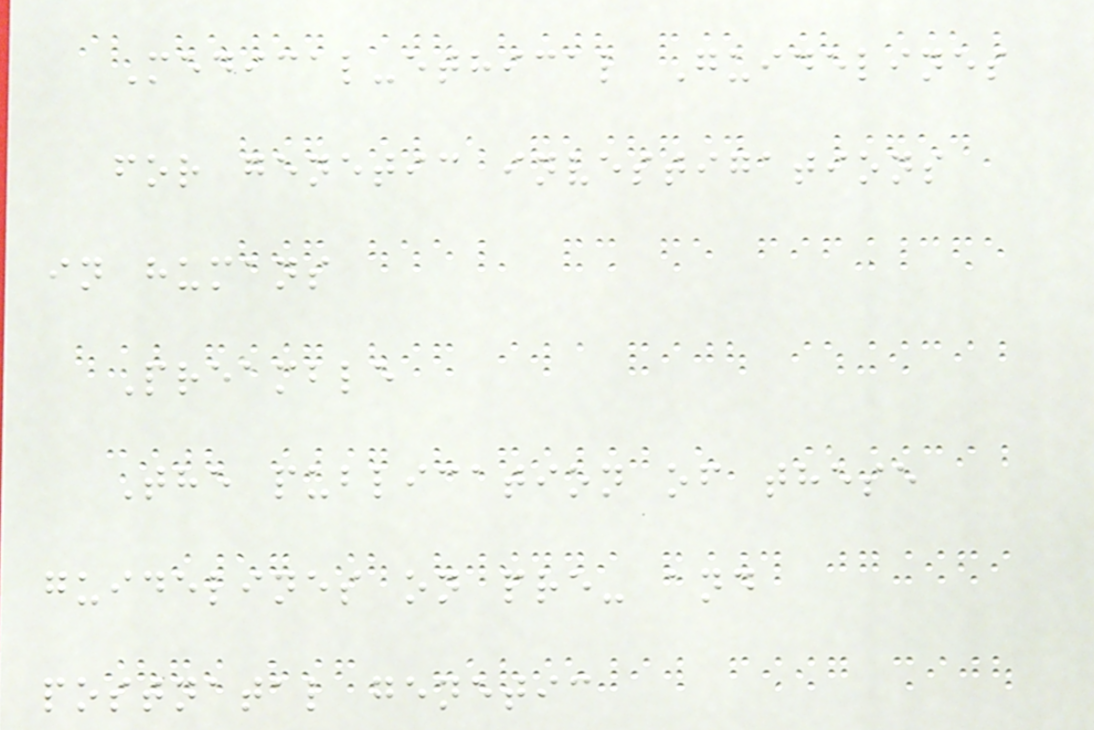Medical-ethical Guidelines
for genetic investigations
in humans
Preamble
The publication of these
guidelines on pre- and
postnatal genetic
